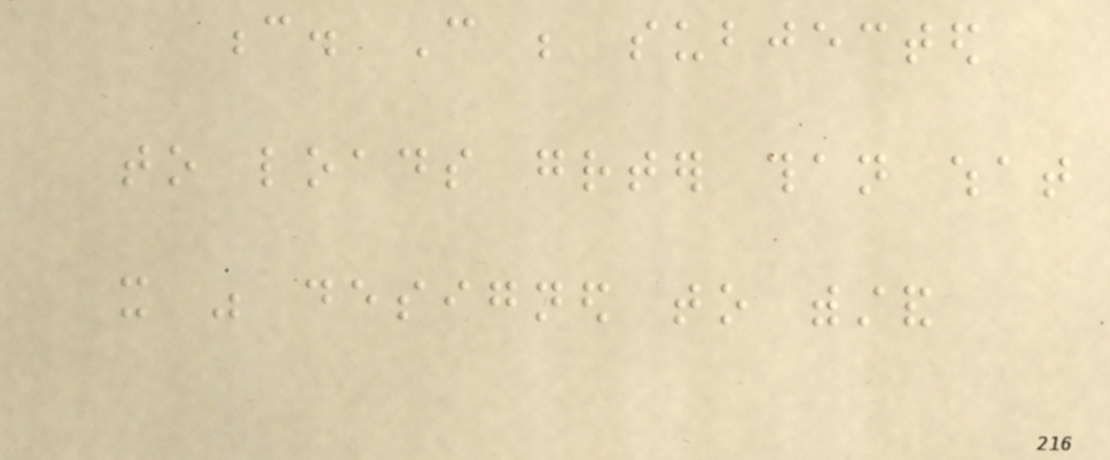c. Can be subjected
to loads greater than what
it was designed to withstand
